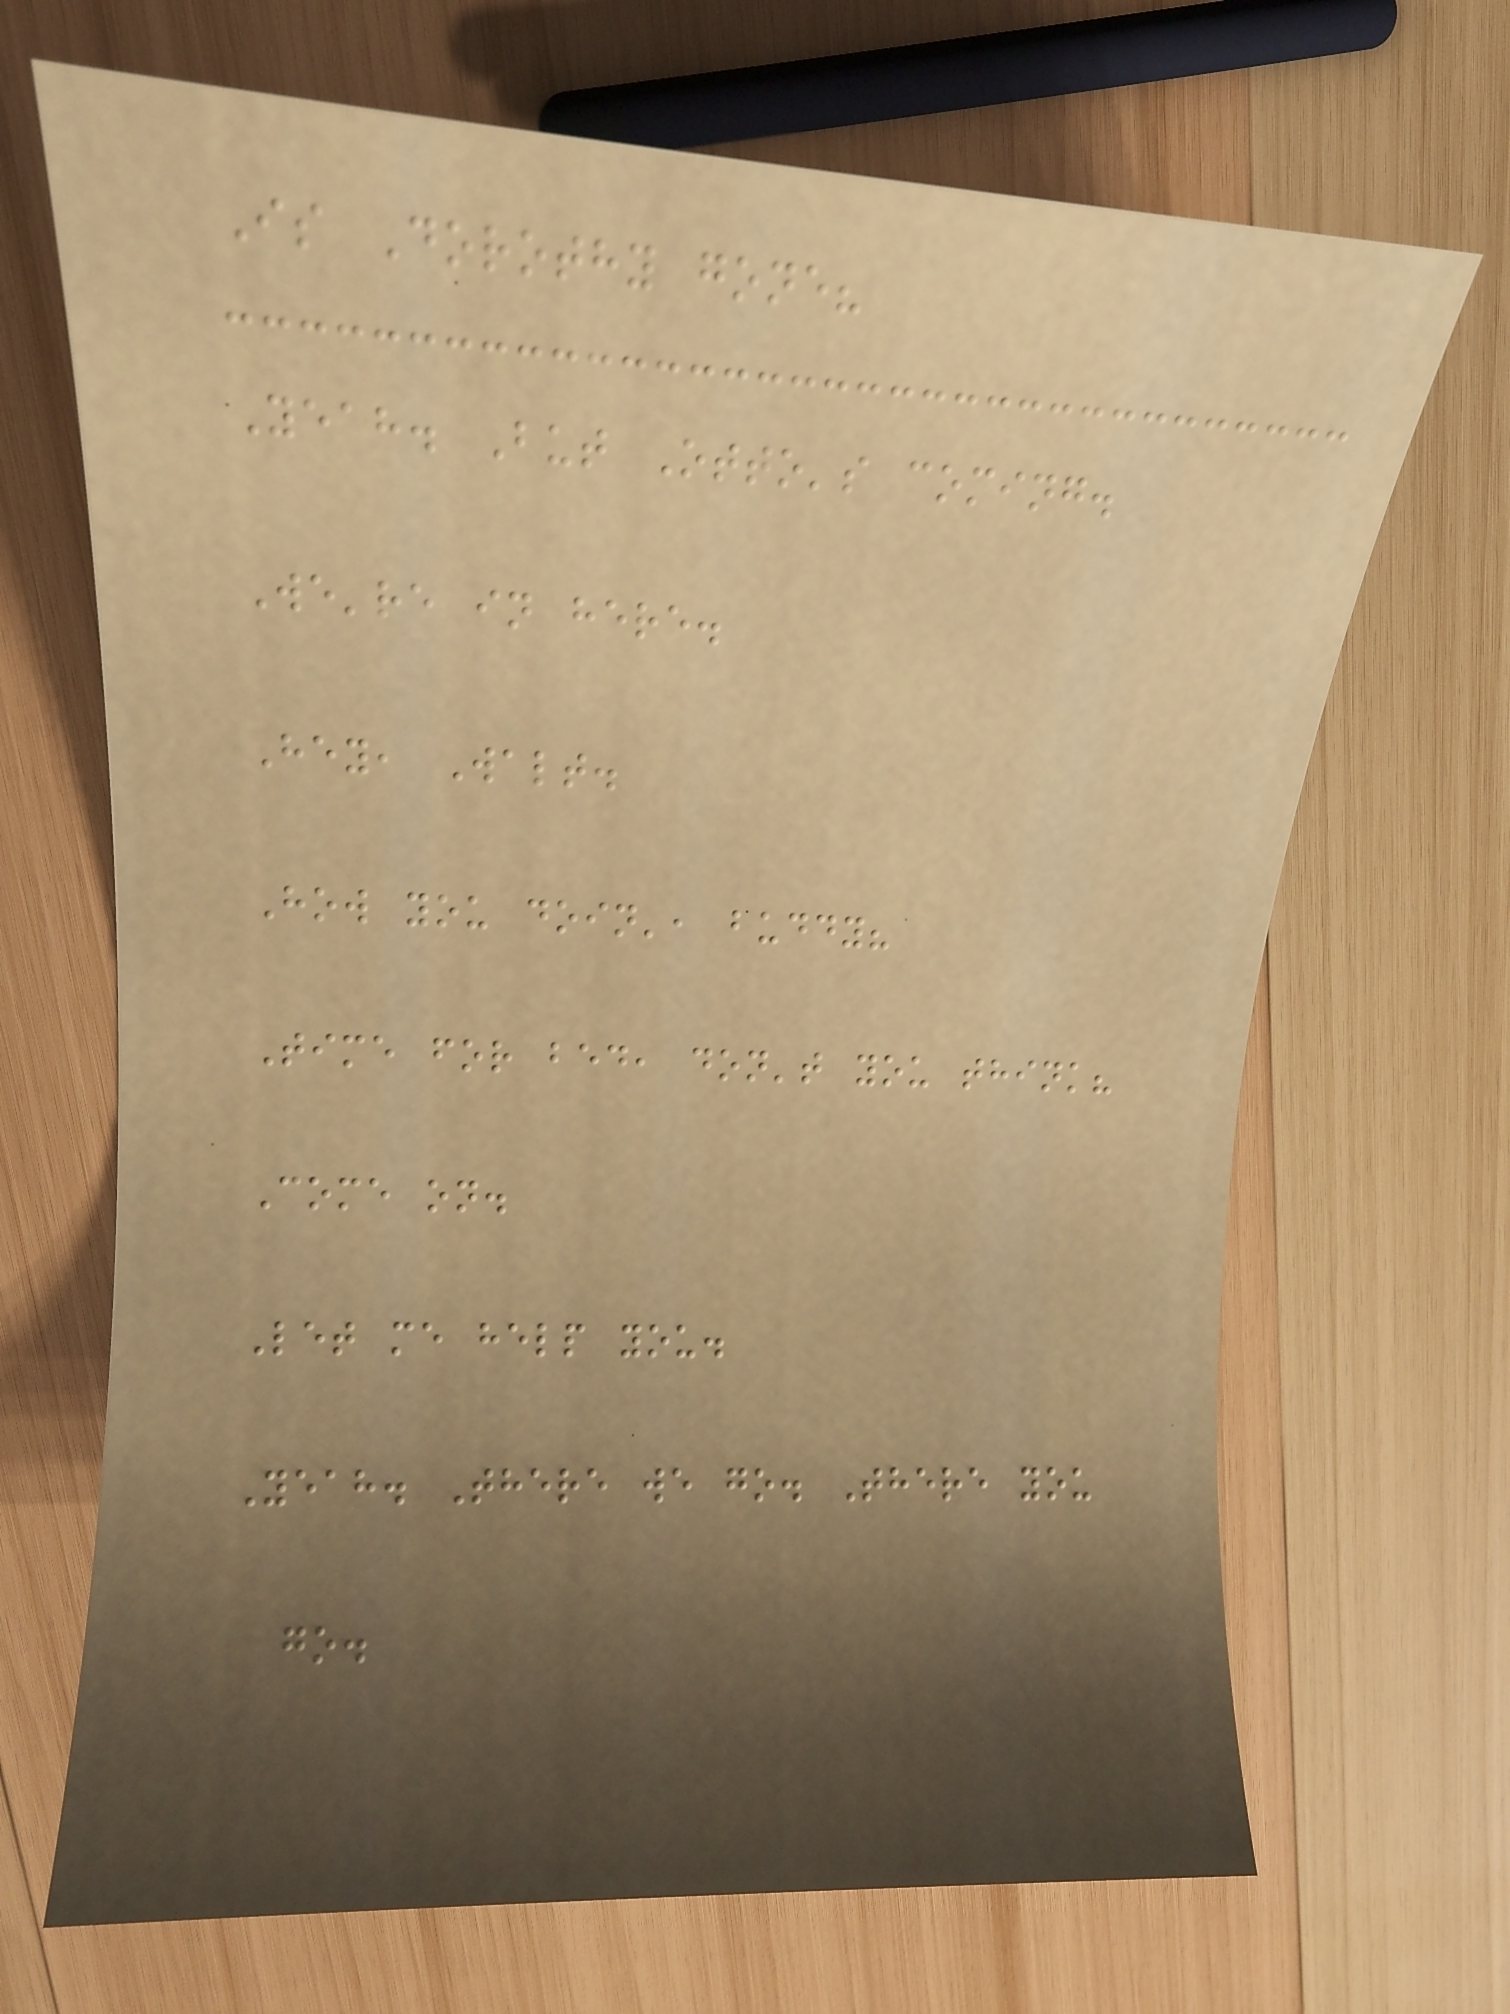Is Dorothy gone?
Yeah. But Otto's coming.
We're in here.
Hey, Walt.
How you doin', buddy?
Time for bed, don't you think?
Come on.
Let me help you.
Yeah. There we go. There you
go.
